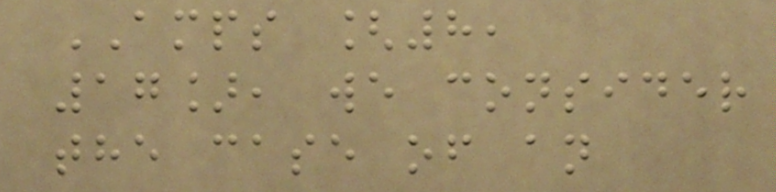AMPS [8,
17], we consider
the case of an
